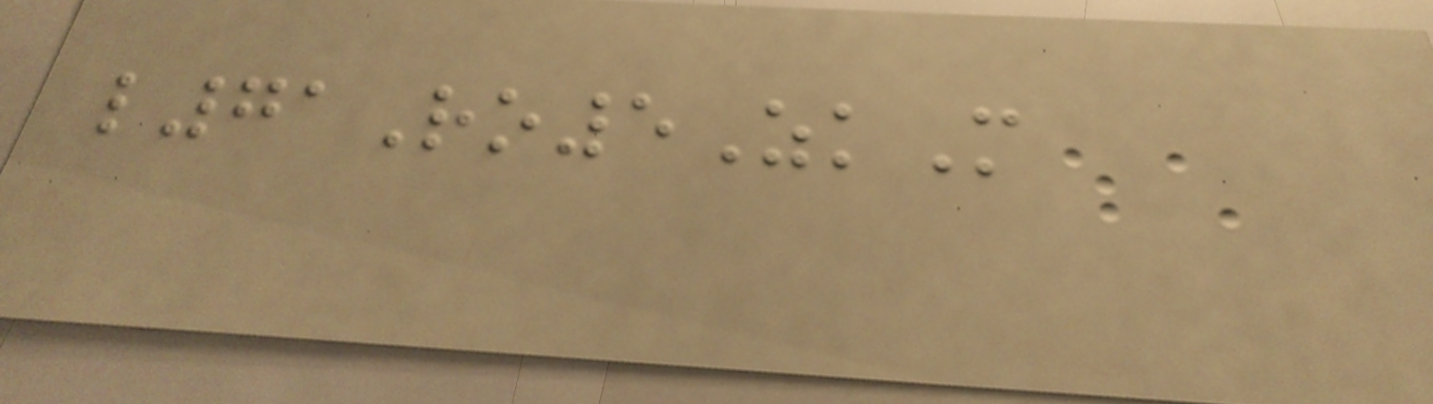l71Ro5ZkM
